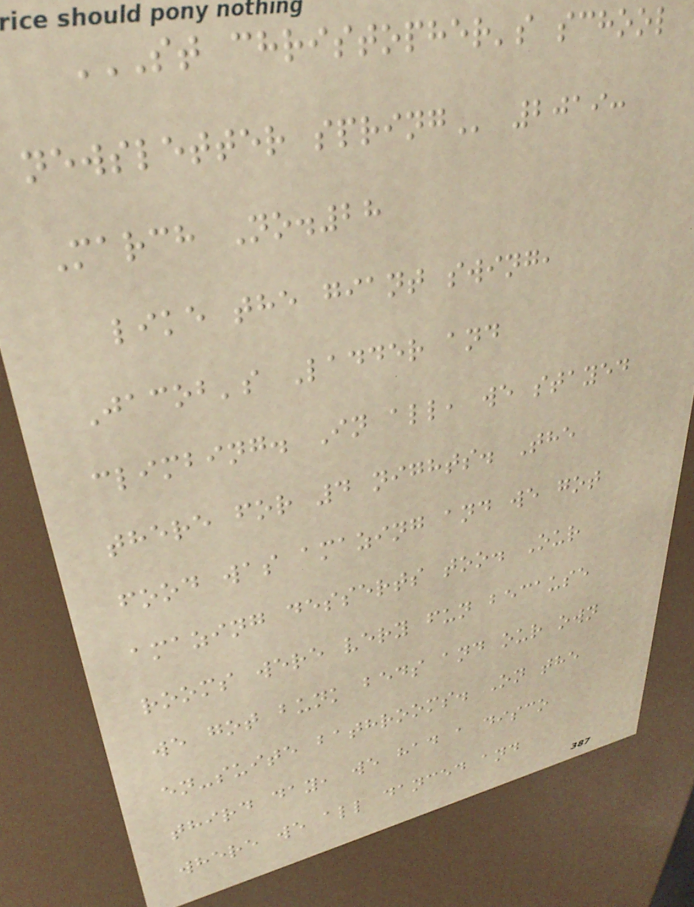ST CHRISTOPHER'S SCHOOL
NEWSLETTER SPRING 2019:
March No.28
like the giant swing,
Jacob's Ladder and
climbing. In all, we stayed
there for 4 nights. The
food was amazing and we got
amazing desserts too. Our
rooms were very fun because
we got bunk beds and our own
en-suite bathrooms. On the
third day, we had a disco
where we all danced and
